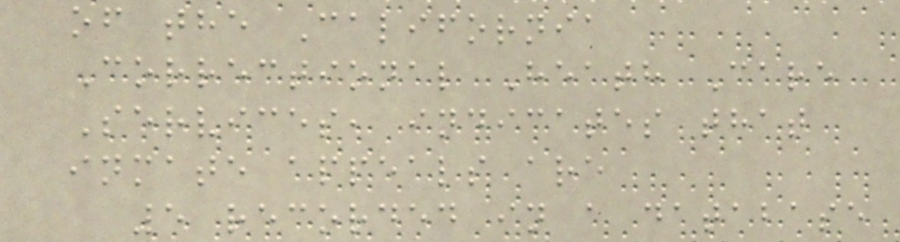of the California
Correctional Heath Care
Services, indicates that
inmate appeals are
5 recorded in a database
